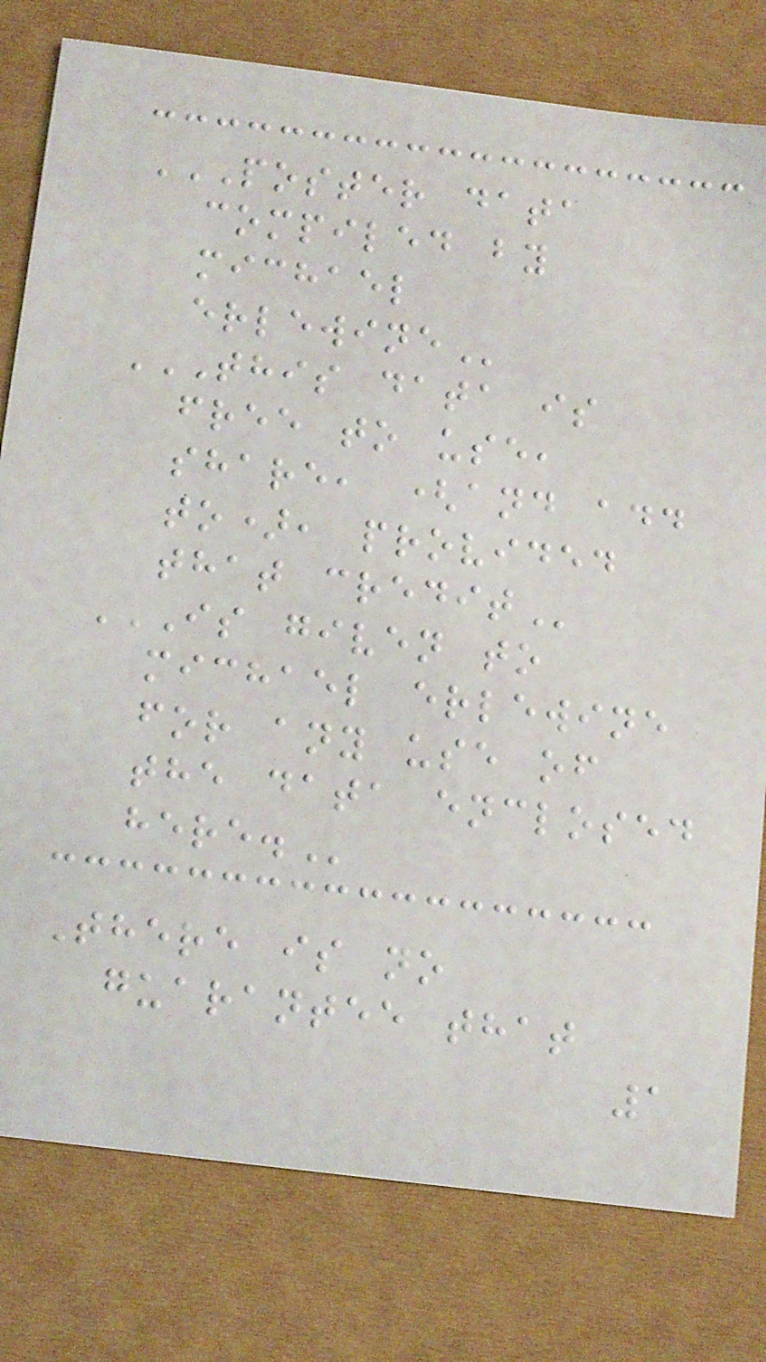POSTER DATA
COMPILED BY
MICHAEL
ERLEWINE
THIS DATA IS
FREE TO USE,
SHARE, (AND ADD
TO), PROVIDED
THAT CREDIT
IS GIVEN TO
MICHAEL ERLEWINE
FOR ANY USE OF
THE DATA ENCLOSED
HERE.
There is no
guarantee that
1
